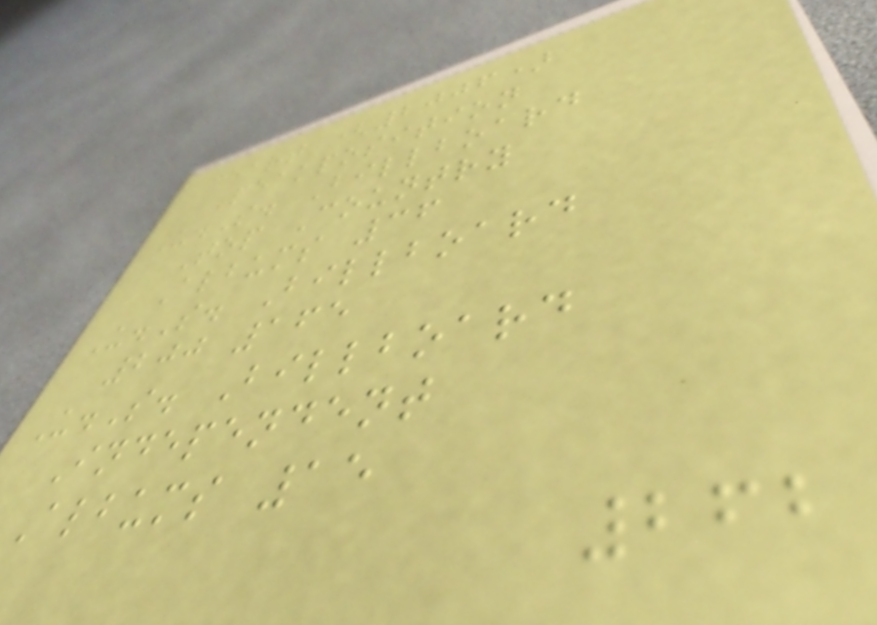Chart (2006)
Peakposition
U.S. Billboard
Top Country
Albums 36
U.S. Billboard
200 165
U.S. Billboard
Independent
Albums 15
262
